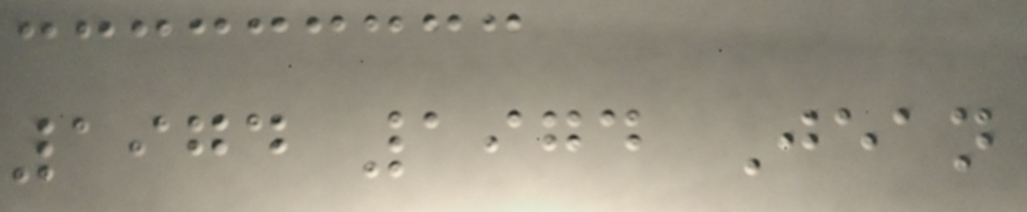1974 1974 Jean
